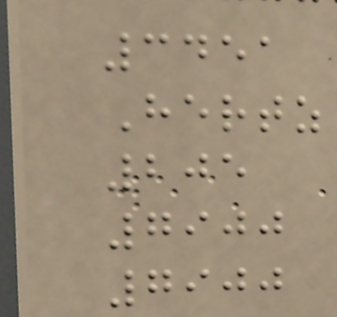3451
Hertz
205
7900
7900
